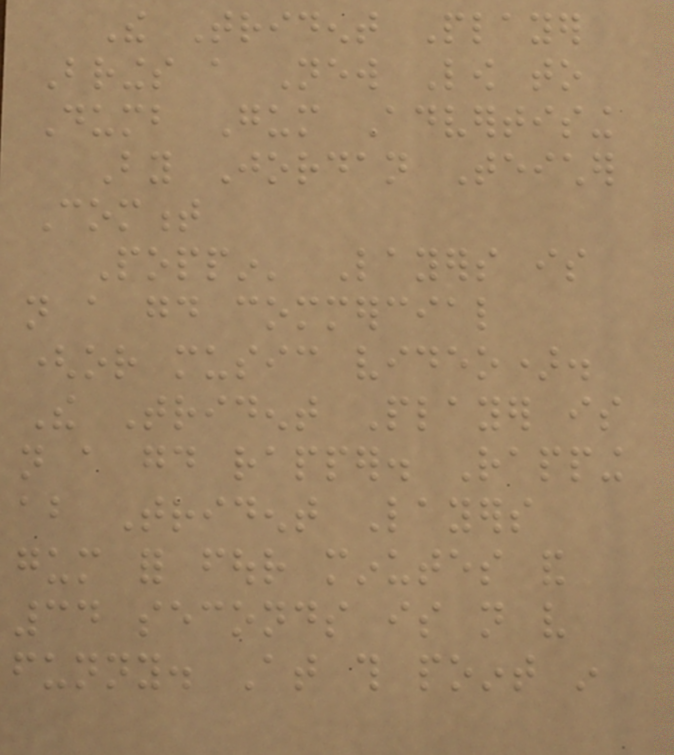The Trident Player
Brings a New Low to
Dumb Gum Advertising
By Jordan Teicher
Comment
Poppin' Layers is
not a good commercial
(or music video).
The Trident Player is
not a good rapper. Rapping
about Trident Layers
gum for four minutes and
34 seconds is not very
funny. At this point in
